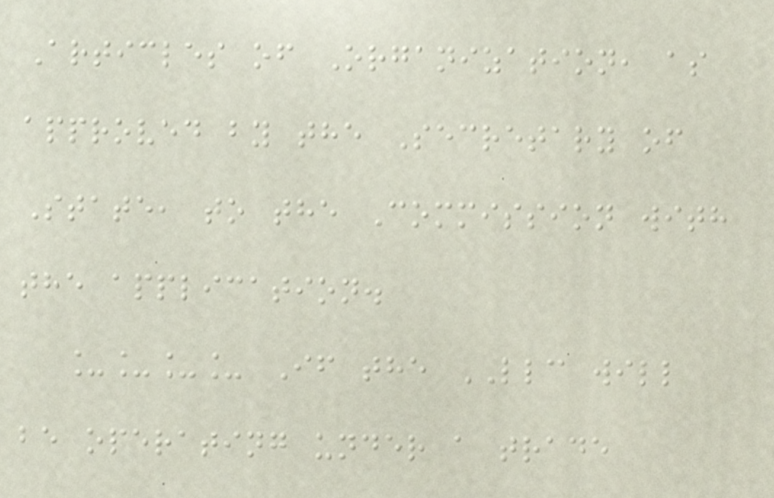Articles of Organization, as
approved by the Secretary of
State, to the Commission with
the application.
____ If the LLC will
be operating under a trade
